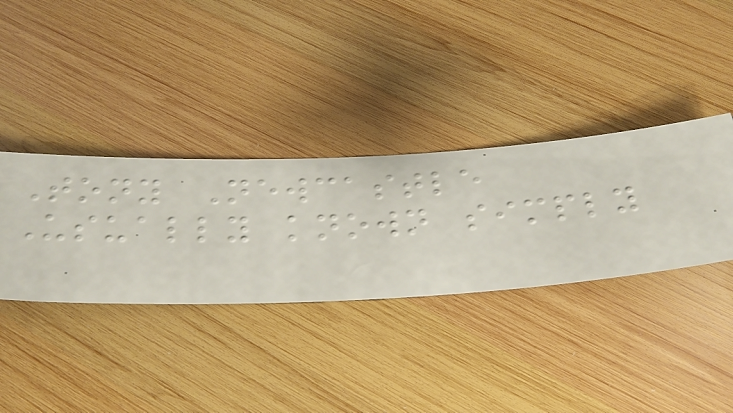Tony Newcastle
Usually known simply
